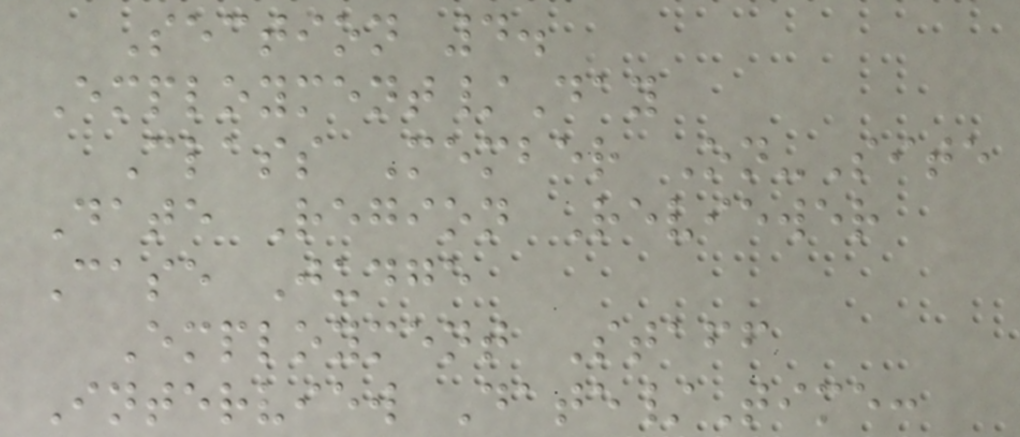Section 4.
Employment/Day
Class Member On-Site
Date Region Reviewer
Case Judge
Employment Staff
Interview Date/Time:
